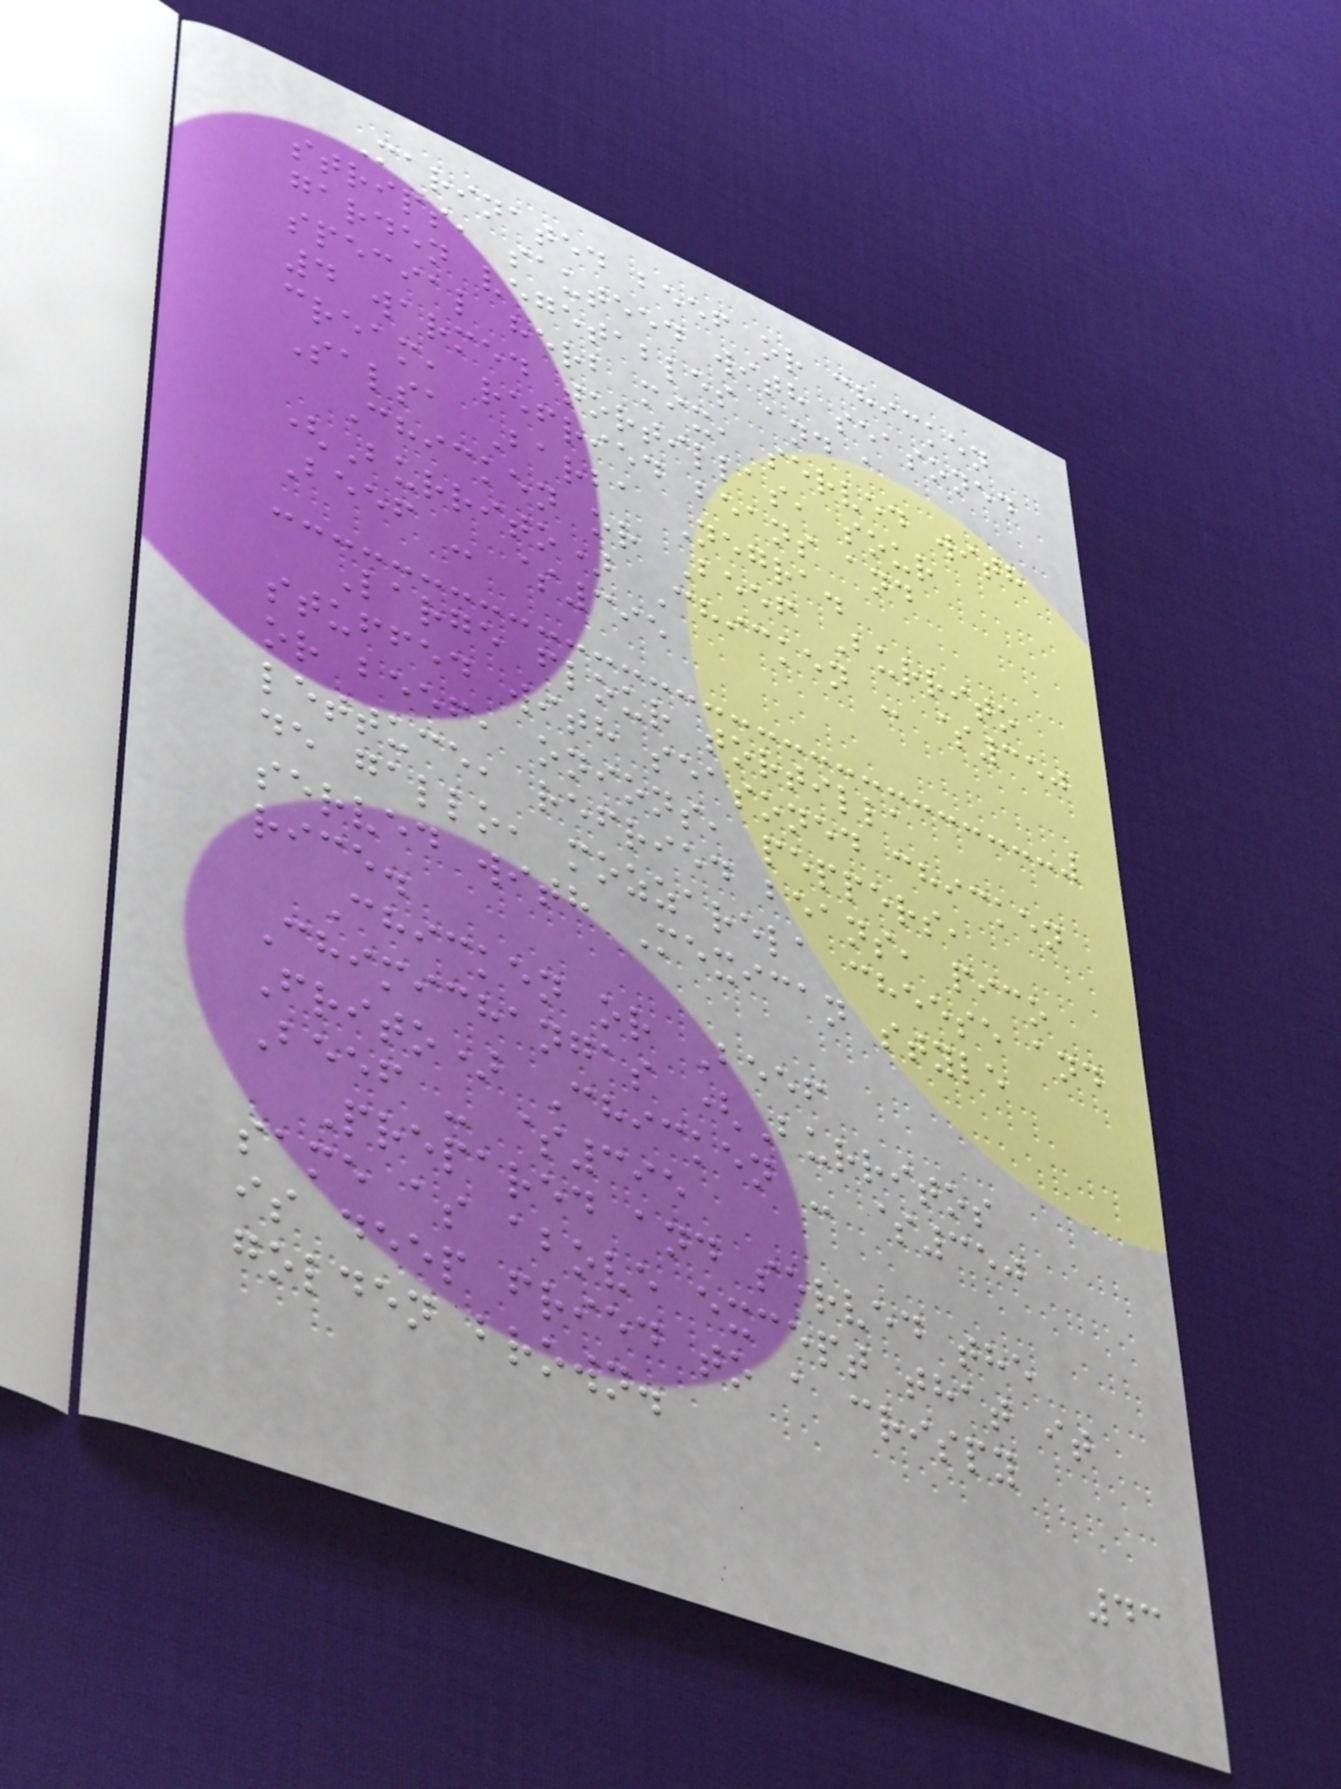Marinated beef or chicken
strips, sauteed with seasoned
garden vegetables and a
special herb mix, served with
4 warmed tortillas, sour
cream, refried beans and
Salsa Barba Negra.
Chicken or Beef Burrito
(Burrito) Chicken - $350
Beef - $395
Large flour tortilla
stuffed with seasoned chicken
or beef, onions, peppers,
lettuce, refried beans, pico
de gallo, mozzarela cheese and
served with Mexican style
rice.
Chicken or Beef
Chimichangas (Burritos
Frito) Chicken - $350
Beef - $395
Prepared and served the
same as above except that it
is deep fried to a crispy
golden brown.
43
